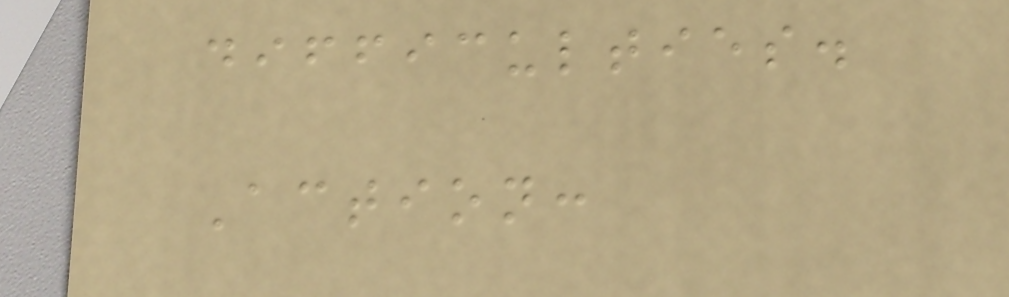difficulties.
Action:
